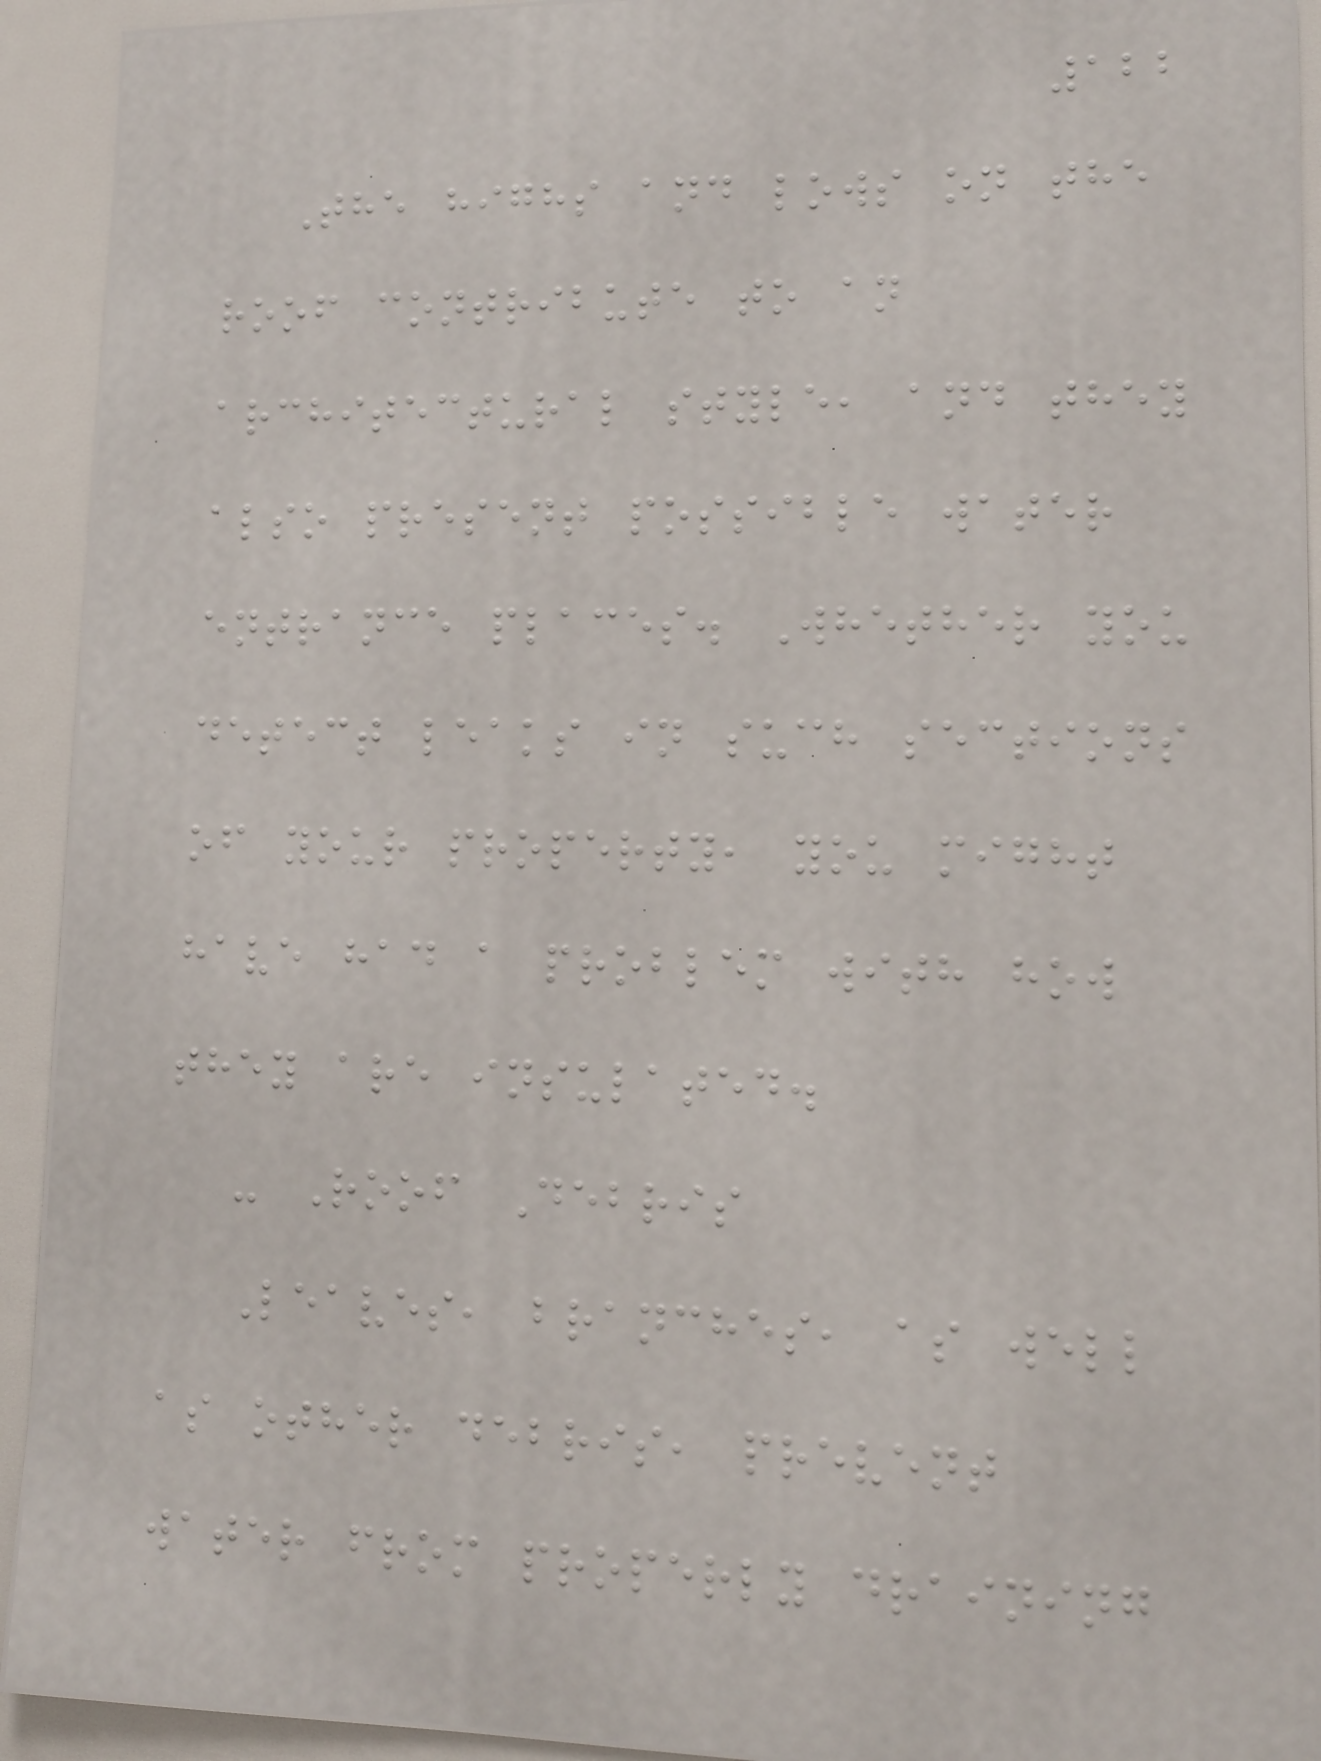122
The highs and lows on the
roof contribute to an
architectural style, and they
also present possible water
entrance places. Whether you
detect leaks in such sections
of your property, you might
have had a problem with how
they are insulated.
- Roof Debris
Leaves, branches, as well
as other debris, prevent
water from properly draining
